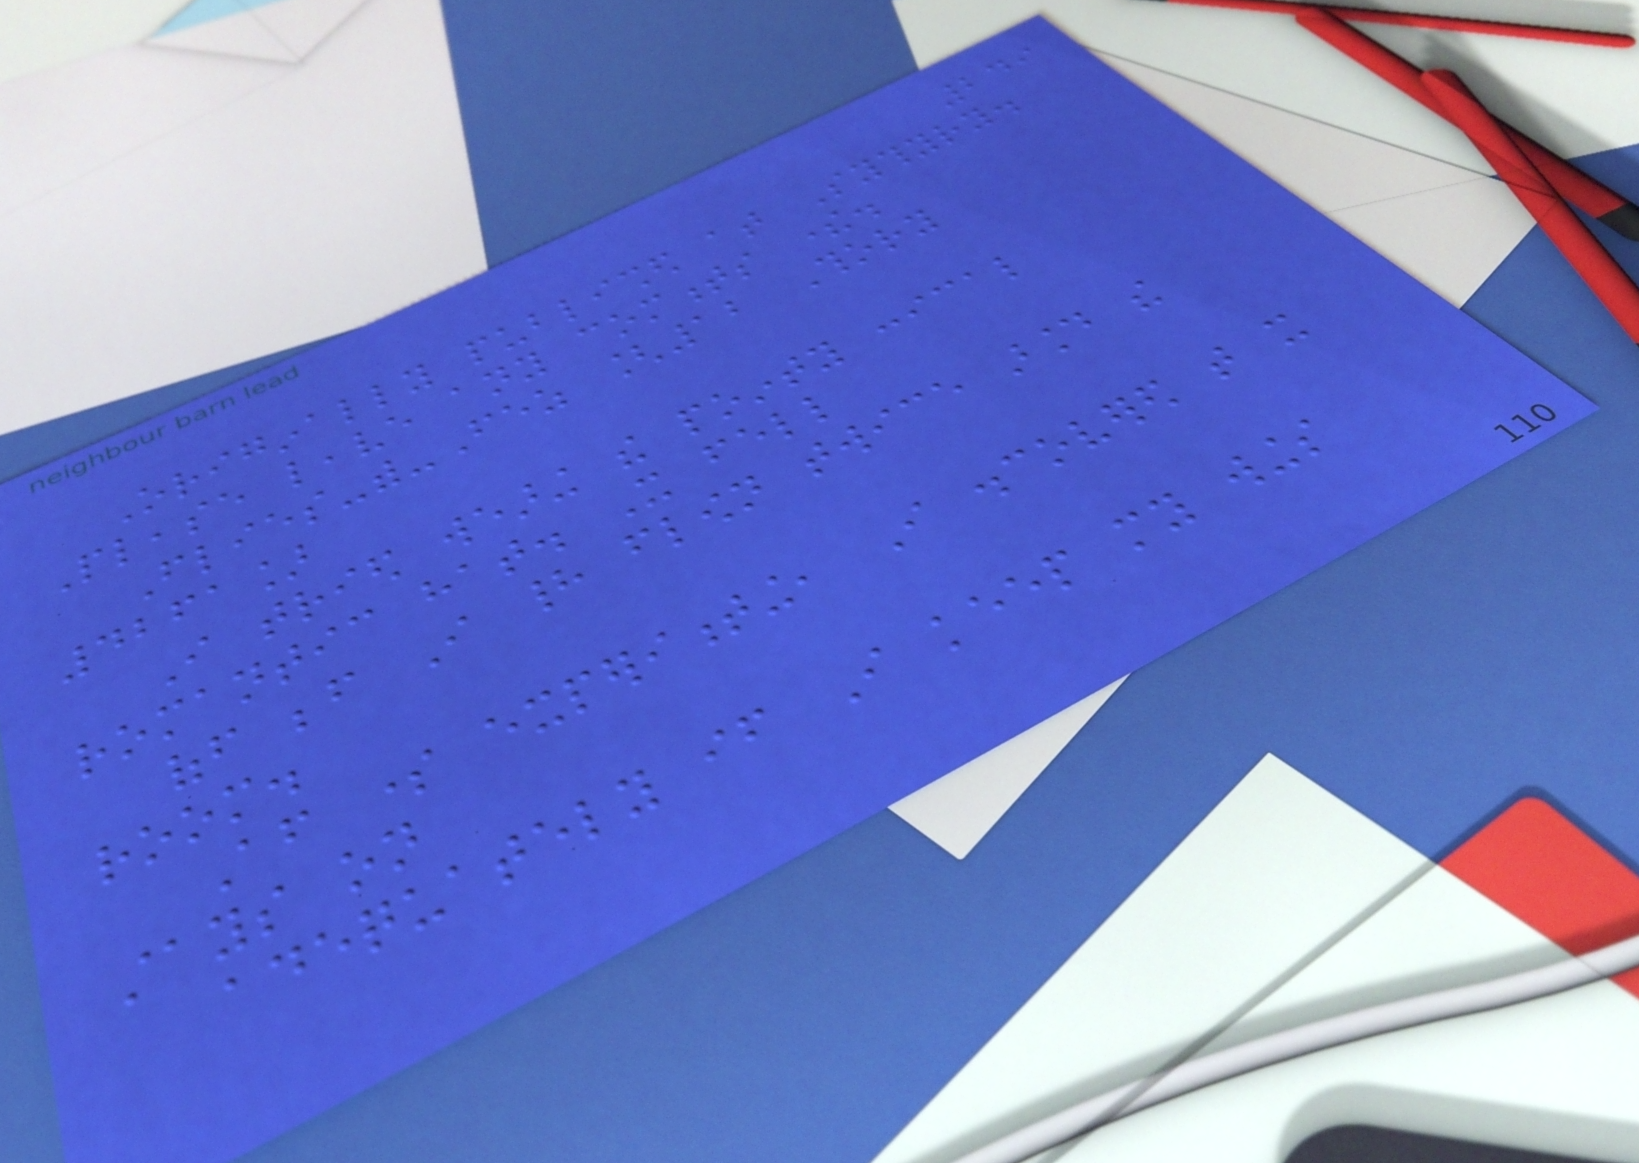249
Originally published at Sythyry.
Please leave any comments there.
Flies-with-Fez [12 Thory
4261]
I tried wearing the pointy conical
romantic hat. It fell
off before I had flown twice around the
room.
After some experimenting, I discovered that it
stays on
adequately if I keep my wings
